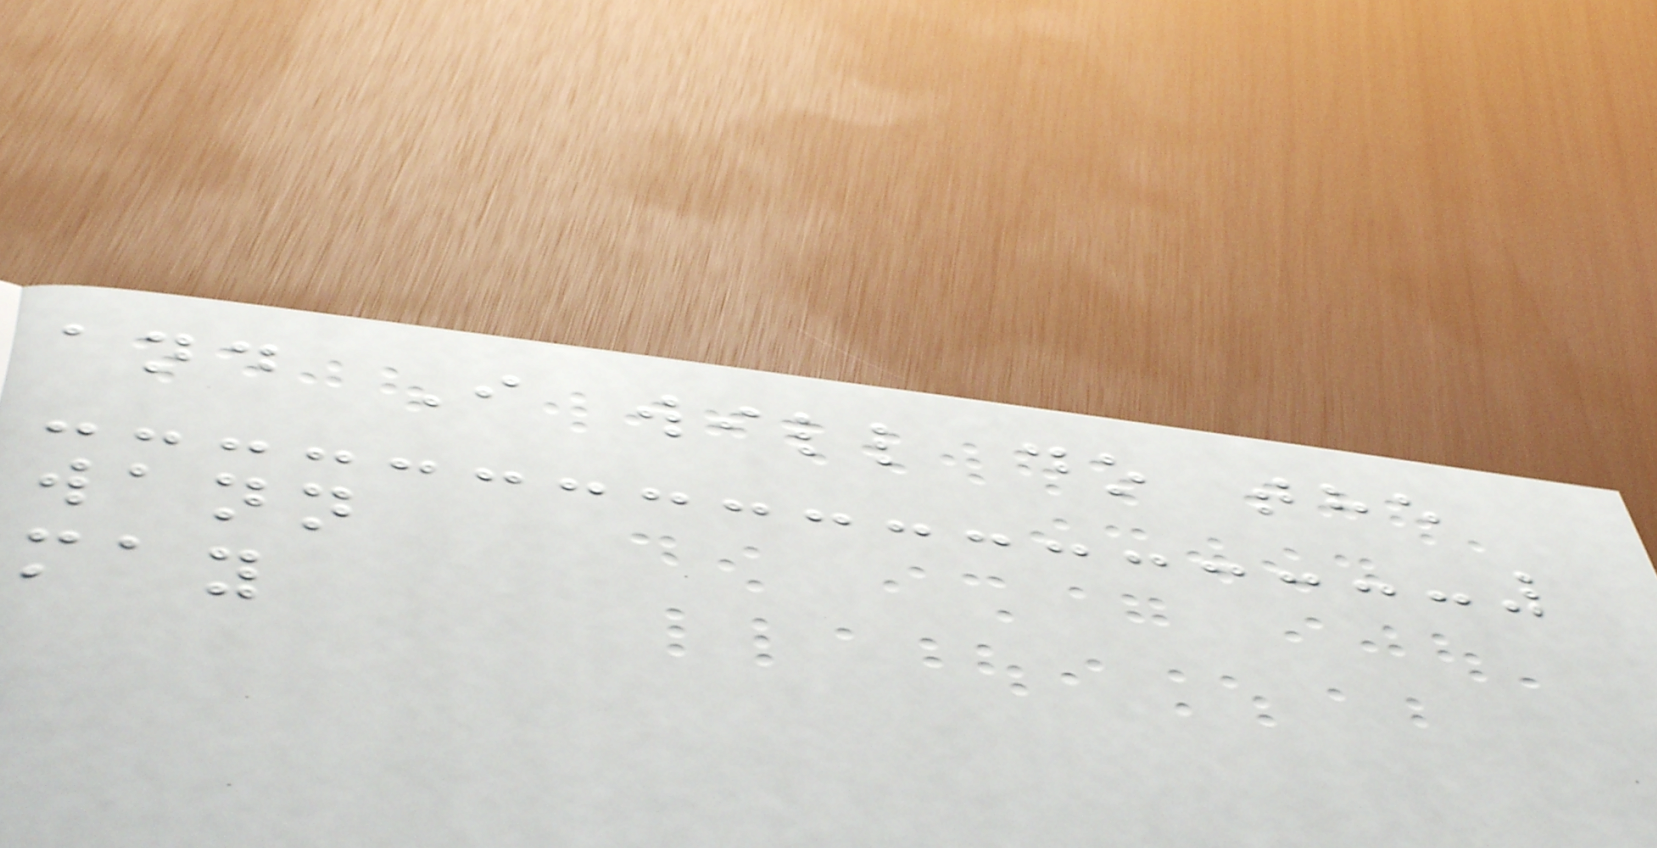and I will do the
wann
may
